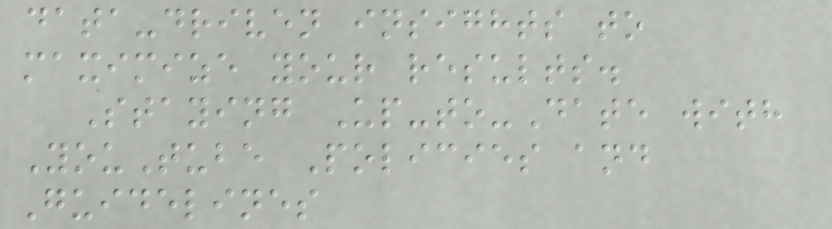data-driven insights to
maximize your results.
Staying Up-to-Date with
YouTube Policies and
Guidelines
